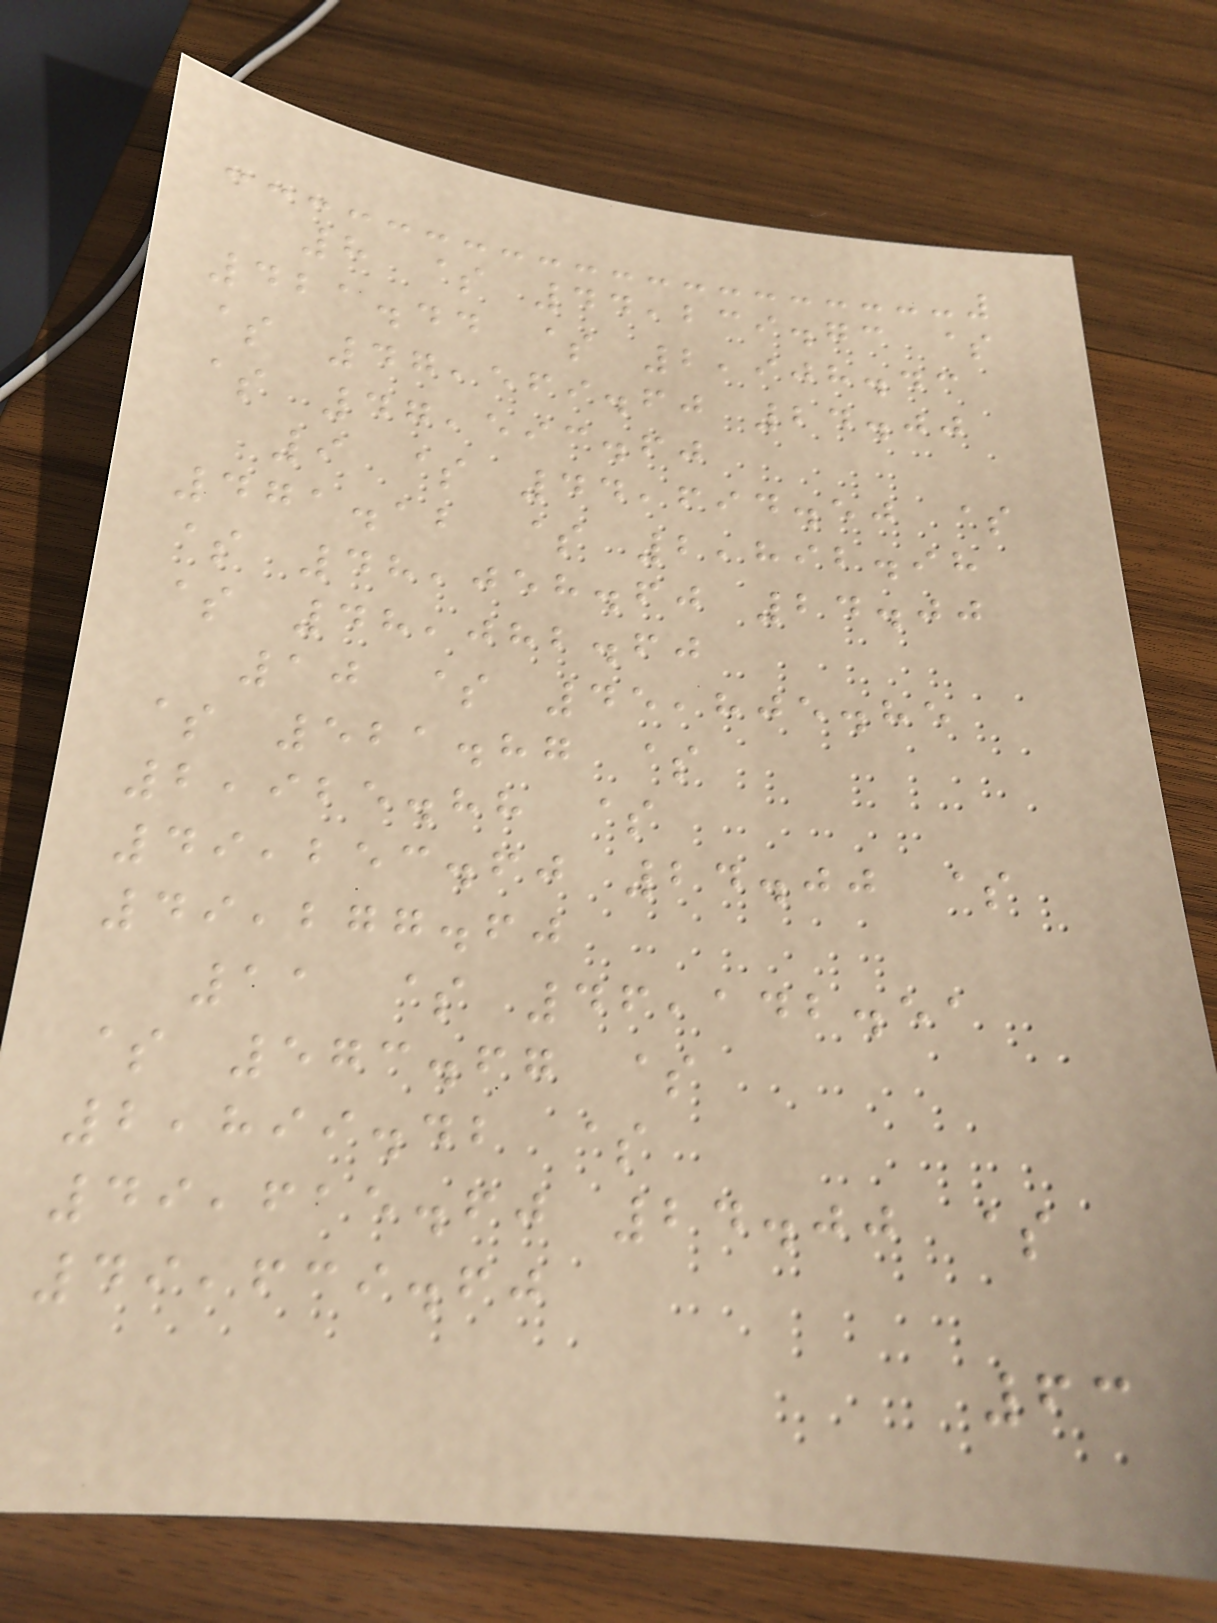8 $ 44,239.73 $
421.44 $ 2,908.43
$ 47,569.60 24.00
$ 47,593.60
9 $ 44,694.50 $
471.12 $ 2,892.98
$ 48,058.60 24.00
$ 48,082.60
10 $ 45,805.85
$ 521.87 $
2,925.88 $
49,253.60 24.00 $
49,277.60
11 $ 46,142.51
$ 573.67 $
2,899.42 $
49,615.60 24.00 $
49,639.60
63
